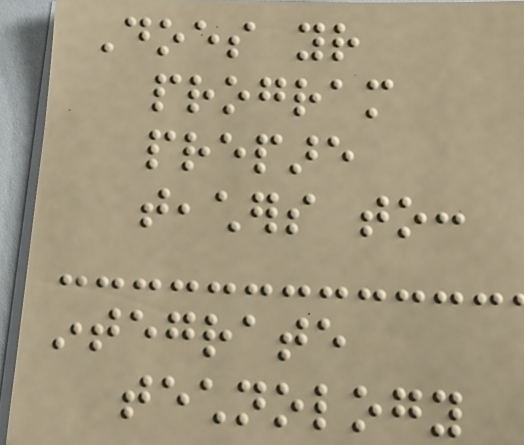Does your
program
prepare
teachers to:
integrate
technology
